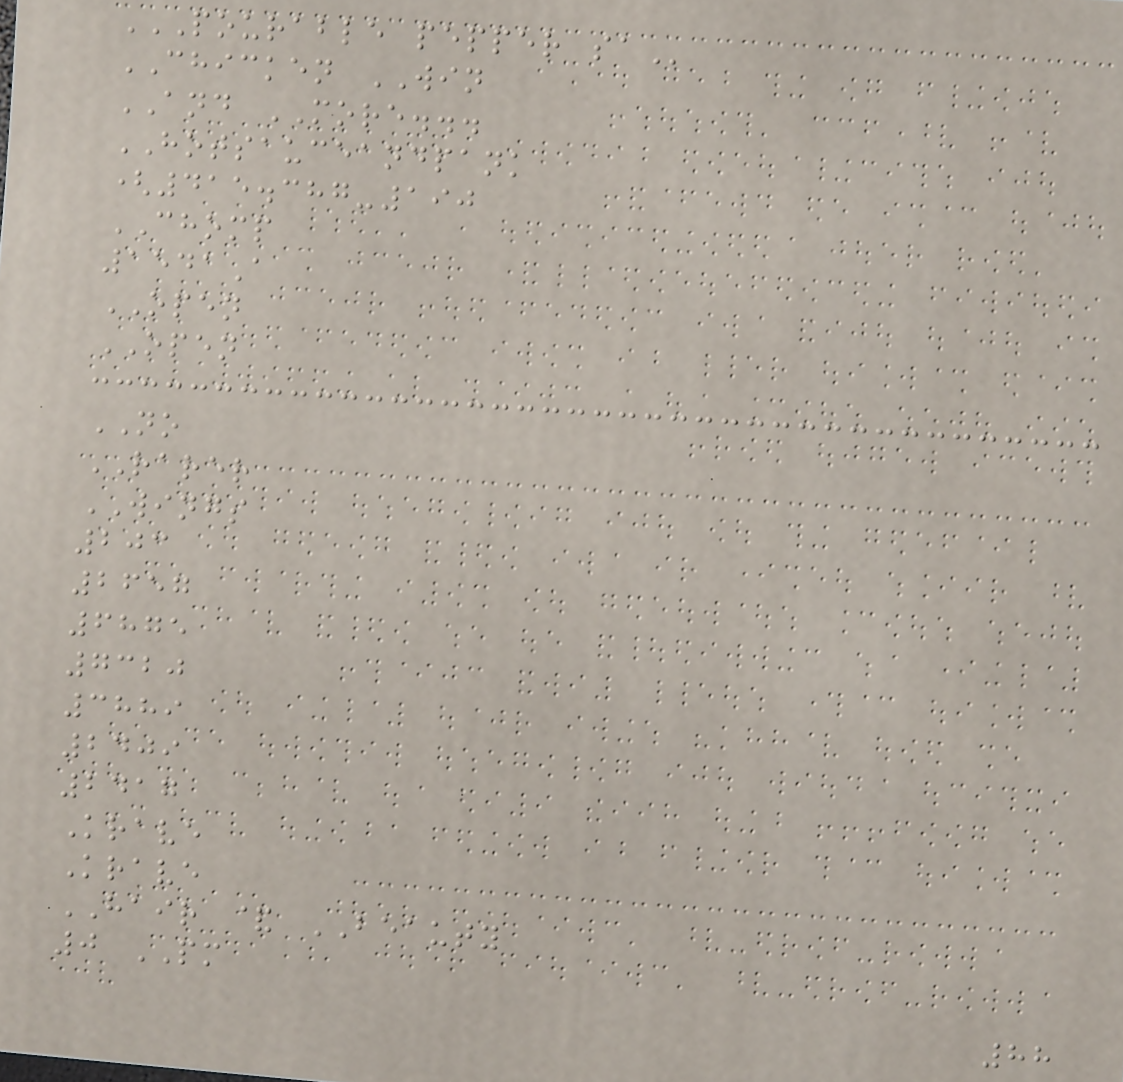POURABLE PEPPER SA
CHICKEN WIN
AND MORE...
HOTSAUCEANDPANK
(415.387-190
CHOMP
1541A
OPEN
OPEN
NO
RARER
WINGS
203
2657
6875
7320
3889
2409
2417
Krave
Krave
HAIR & BEAUTY
0 PM
88
